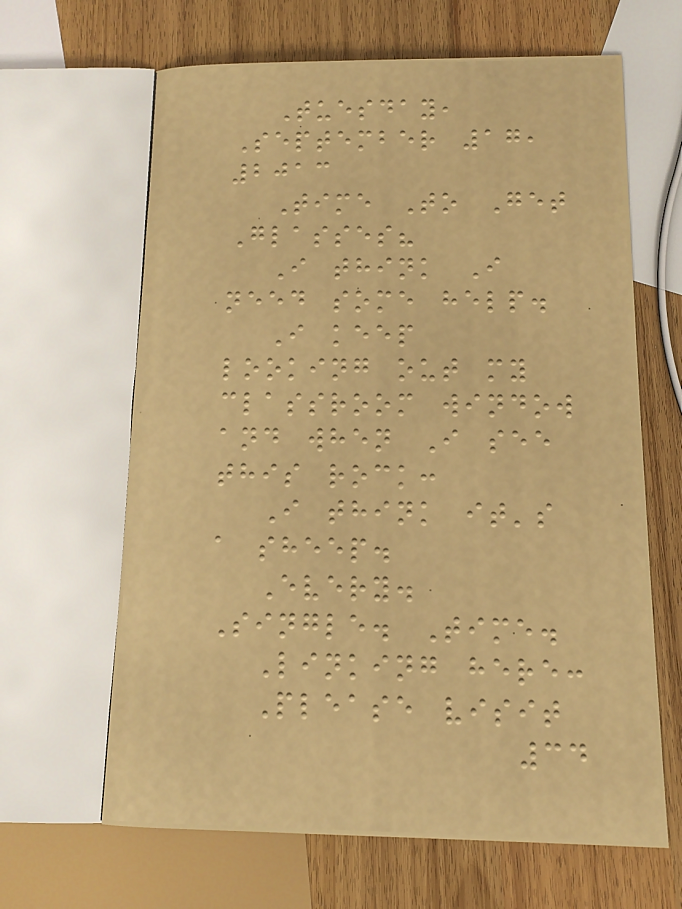Tuesday,
September 17,
2013
Time To Get
Glasses?
I think I
need some help.
I keep
looking out my
classroom window
and when I see
this rock:
I think it's
a sheep.
Every.
Single. Time.
Linking here:
Please visit
34
